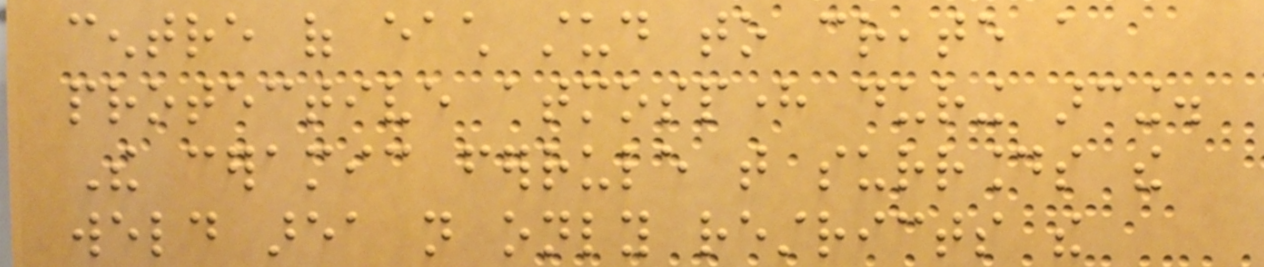centre of each stud to create a
protective atmosphere during arcing.
The ceramic ferrule that surrounds the
weld area not only restricts the
